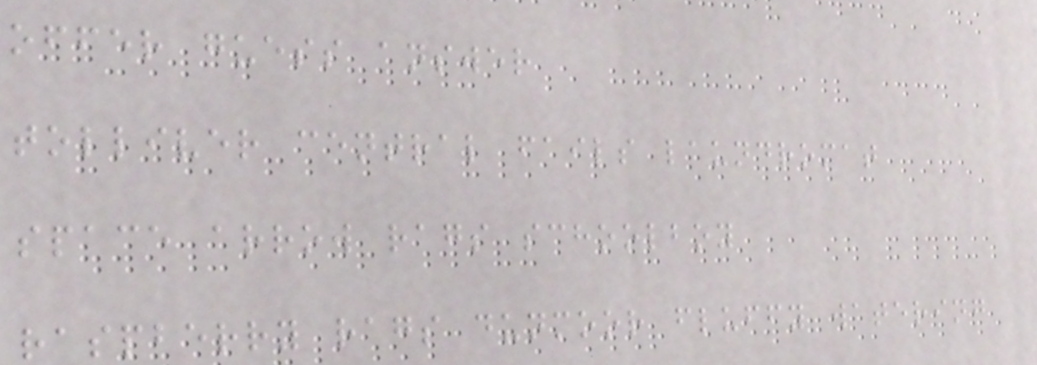offer guess answer
tolliver central fails laundromat
space arrow rags schoolboy
raspberry rags dunmoor fluffy watering
